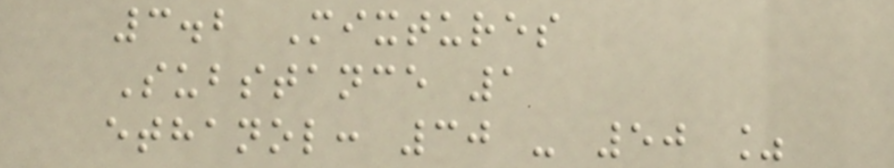3.2 Mixtures
Substance 1
ethanol: 30 - 50 %
